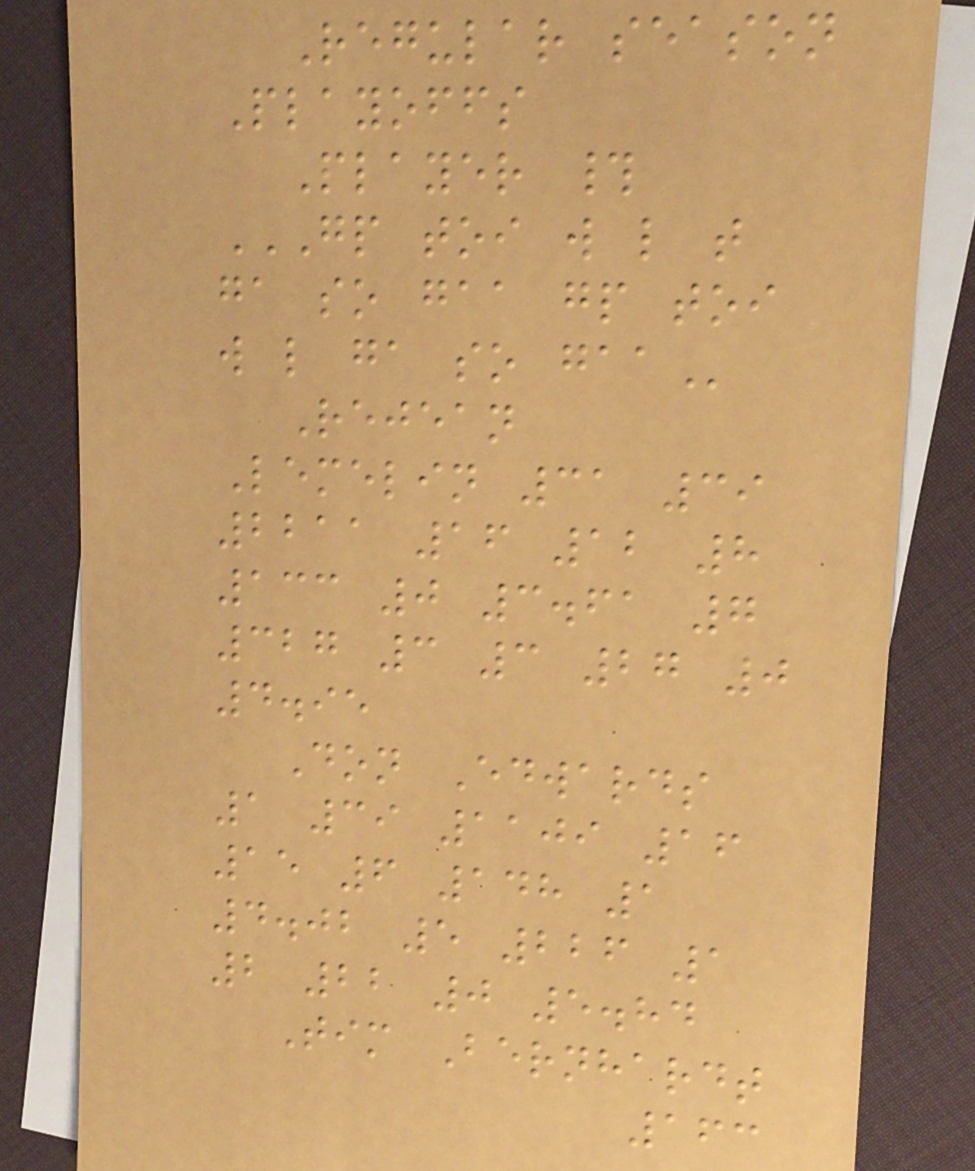Regular season
Playoffs
Player #
GP TOI W L T
GA SO GAA GP TOI
W L GA SO GAA
Rejean
Lemelin 31 39
2211 16 12 8
133 0 3.61 7
327 3 3 27 0
4.95
Don Edwards
1 39 1109 16
15 6 148 1
4.02 5 226 1
2 22 0 5.84
Tim Bernhardt
163
